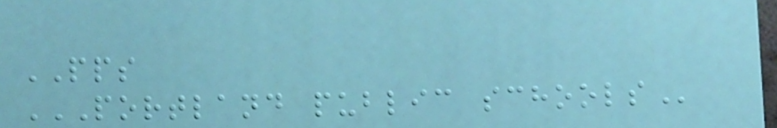PPS
PORTLAND PUBLIC SCHOOLS
